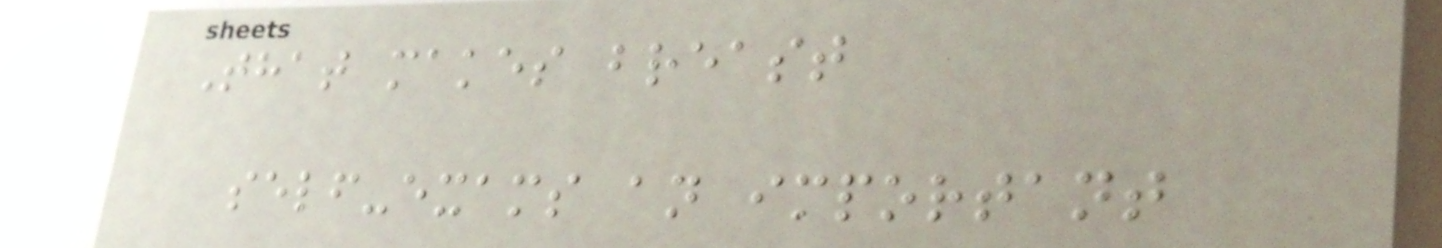That makes breast
self-exams an important
